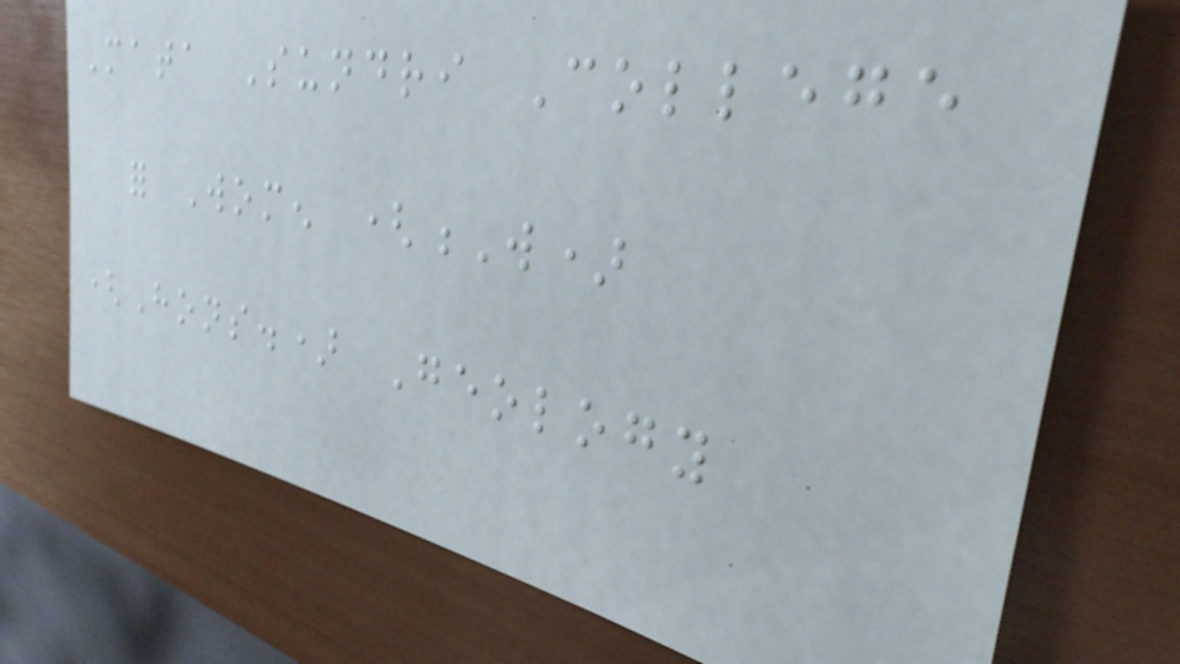Mata Sundri College
for Women (W)
(Hons.) Geology
